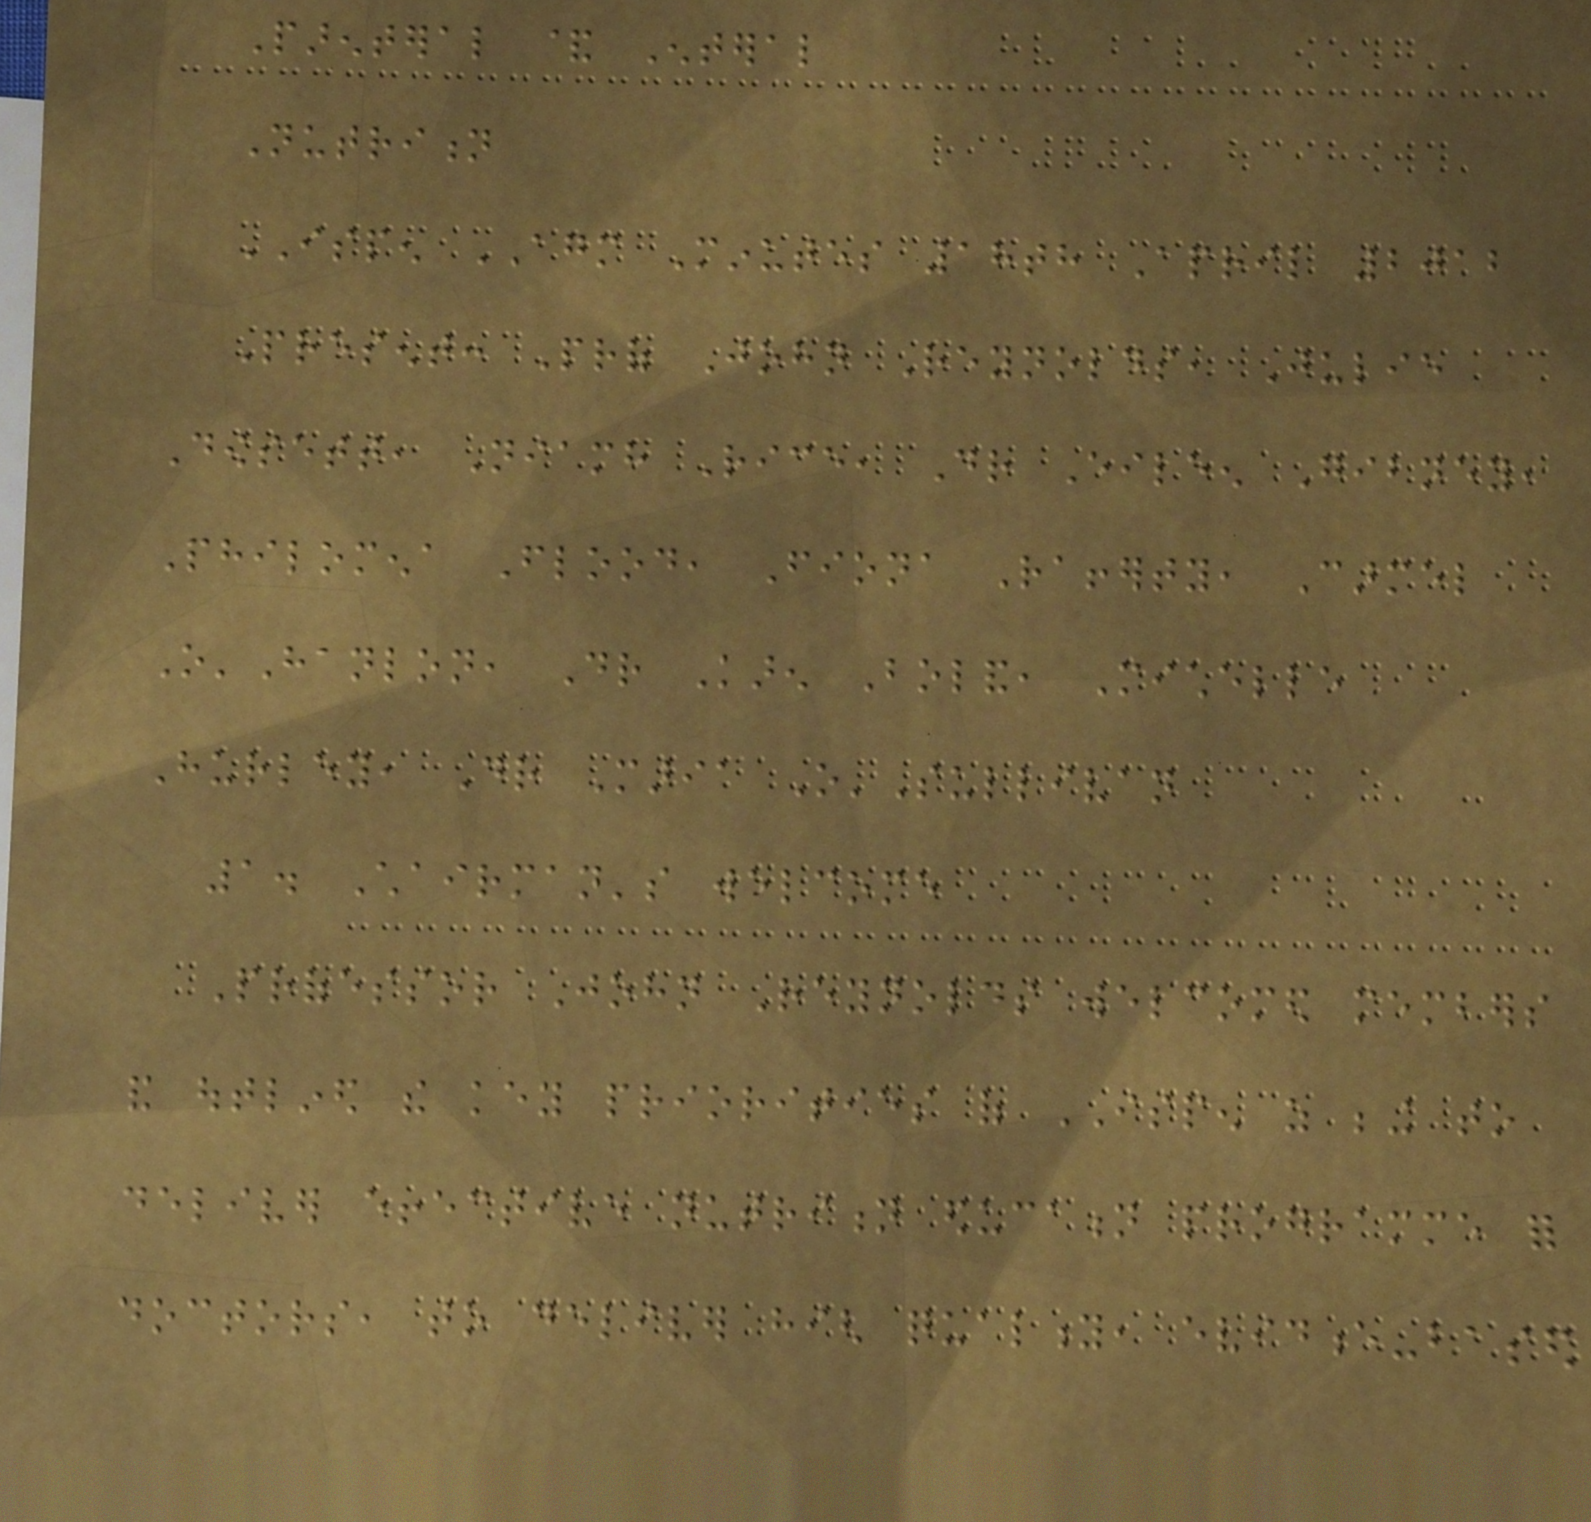Parenteral & Enteral
Nutrition
ISPEN AGM Minutes 18th April 2012
Present: Prof John Reynolds, Julie
Dowsett, Niamh Rice, Dr Eileen Gibney,
Philomena Flood, Fiona Rafferty, Carmel
O'Hanlon, Dr Karen Boland, Michelle
Hurley, Dr Maria O'Sullivan
1. Chairman's welcome
Professor John Reynolds welcomed members
and outlined the key priorities of ISPEN as being to
deliver effective nutrition education programme for
doctors, to deliver high quality, evidence-based
